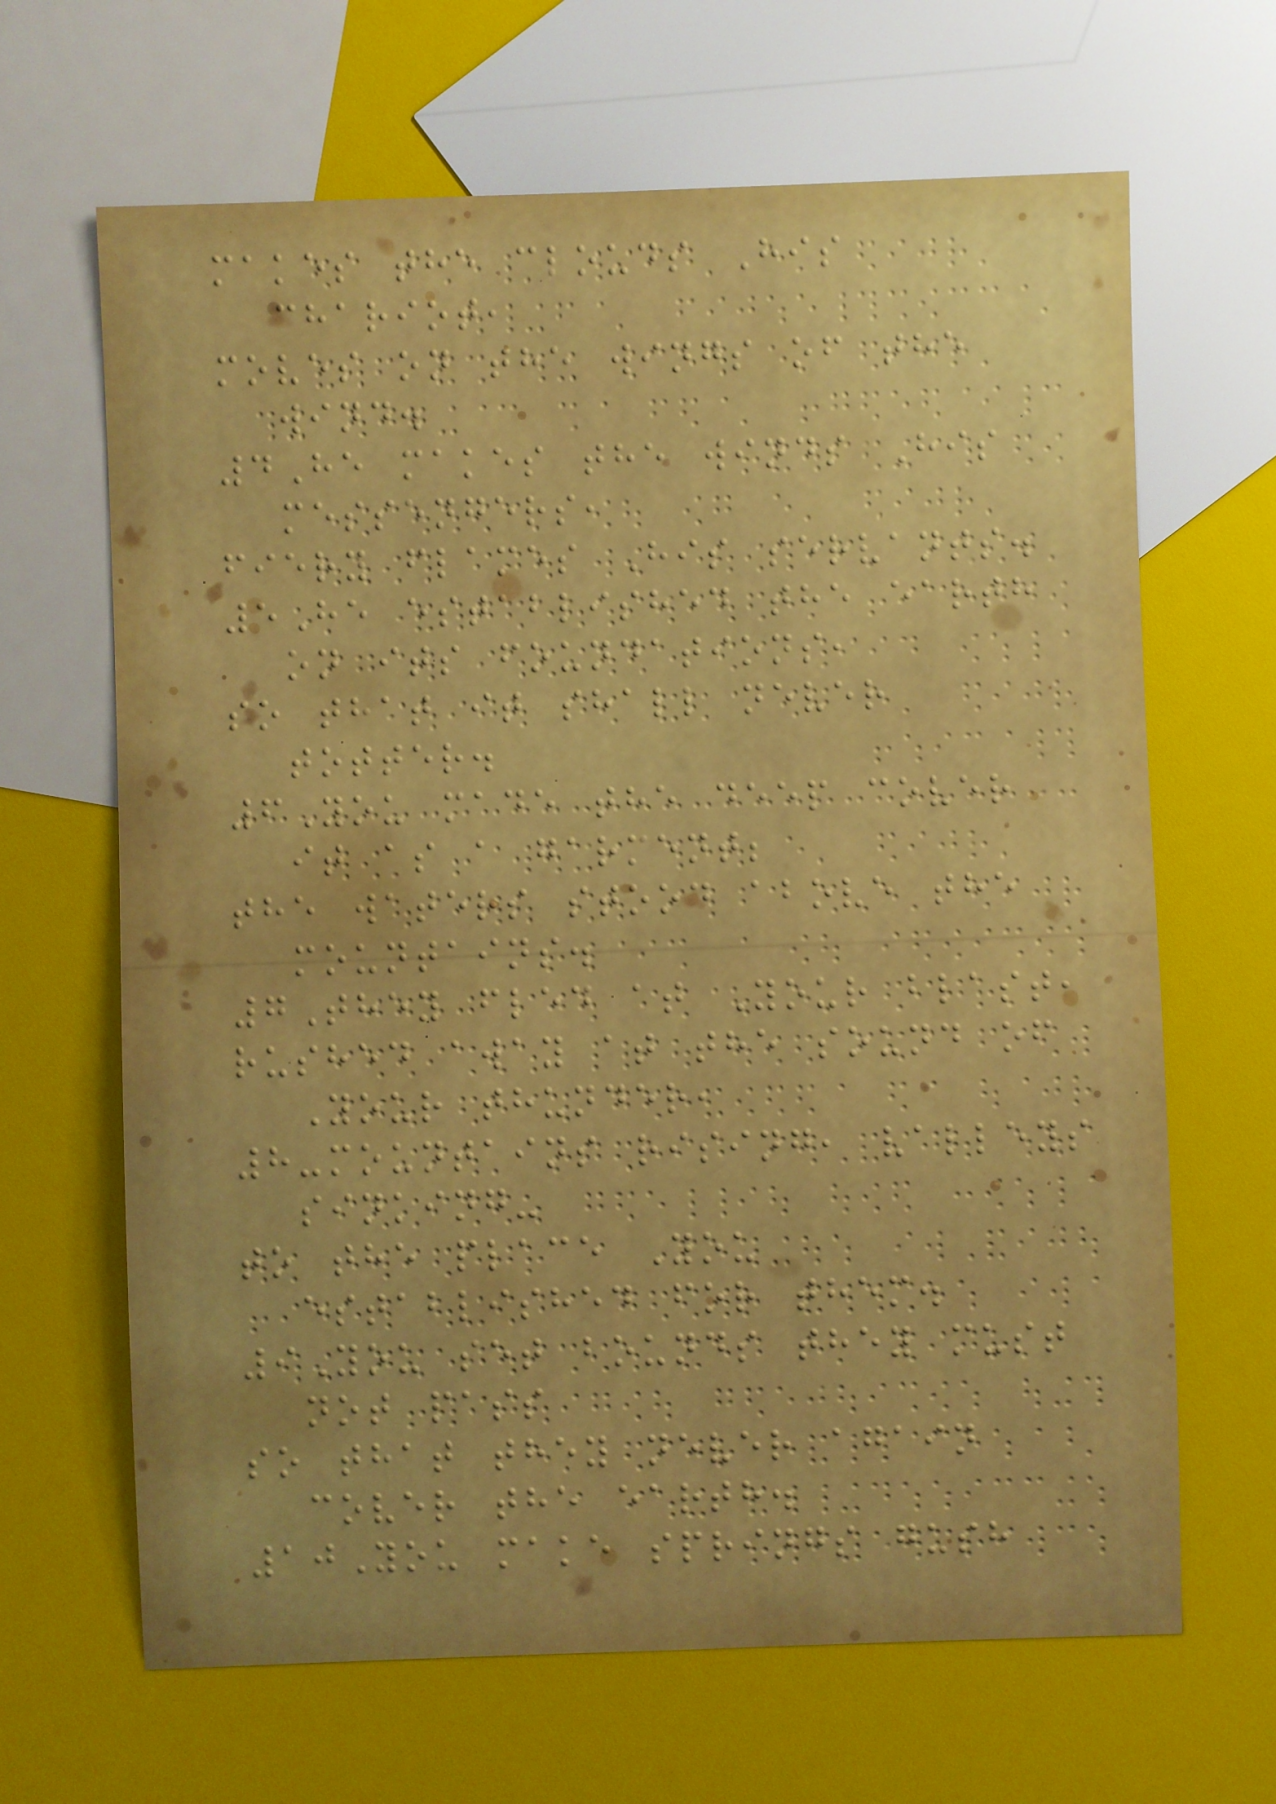makes the clouds His
chariot,
moves on the wings of the
wind.
4He makes the winds His
messengers,
fiery flames His servants.
5He established the earth
on its foundations,
so that it shall never
totter.
6You made the deep cover
it as a garment;
the waters stood above the
mountains.
7They fled at Your blast,
rushed away at the sound of
Your thunder,
8-mountains rising, valleys
sinking-
to the place You
established for them.
9You set bounds they must
not pass
so that they never again
cover the earth.
10You make springs gush
